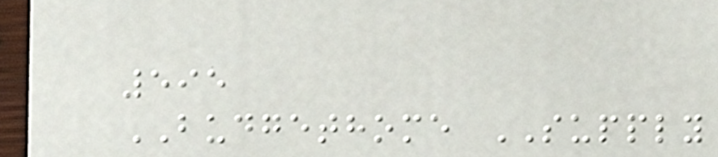595
BUDGETHOME SUPPLY
